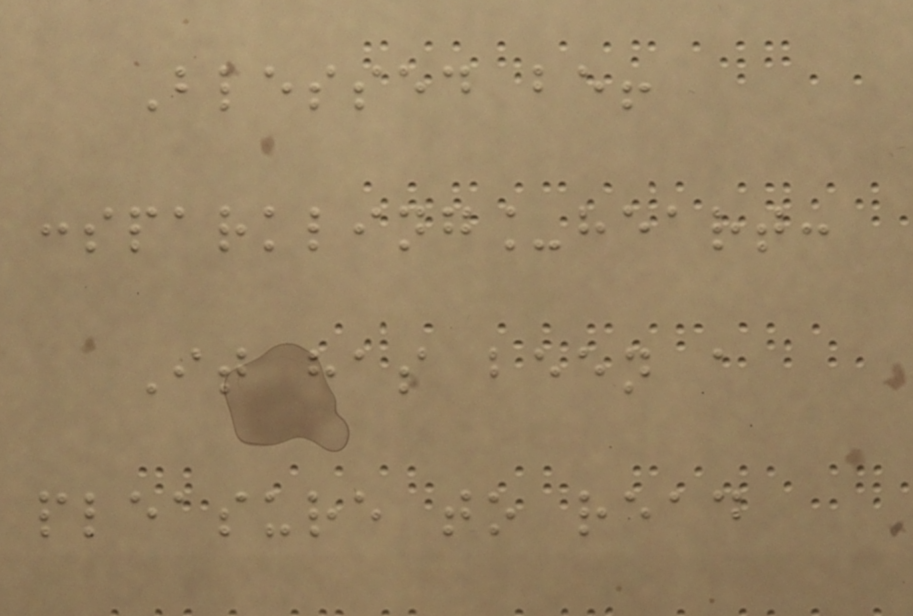Blessed be!
:sparkling_heart:
It has been a
pleasure to read
